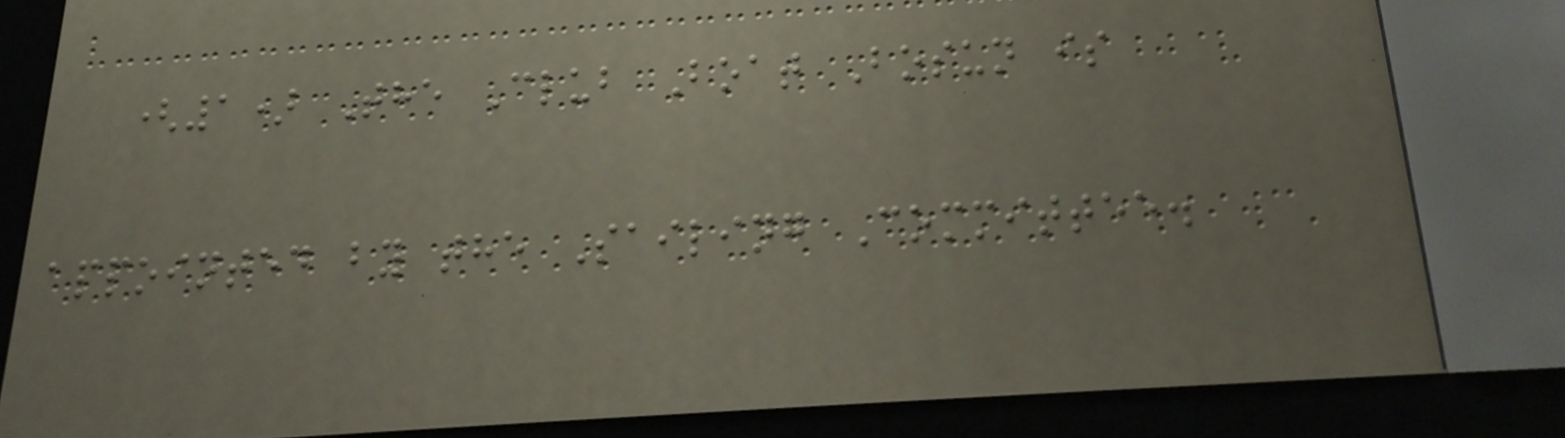(1) The Club Boat Bosun is
appointed by the Sailing Committee.
